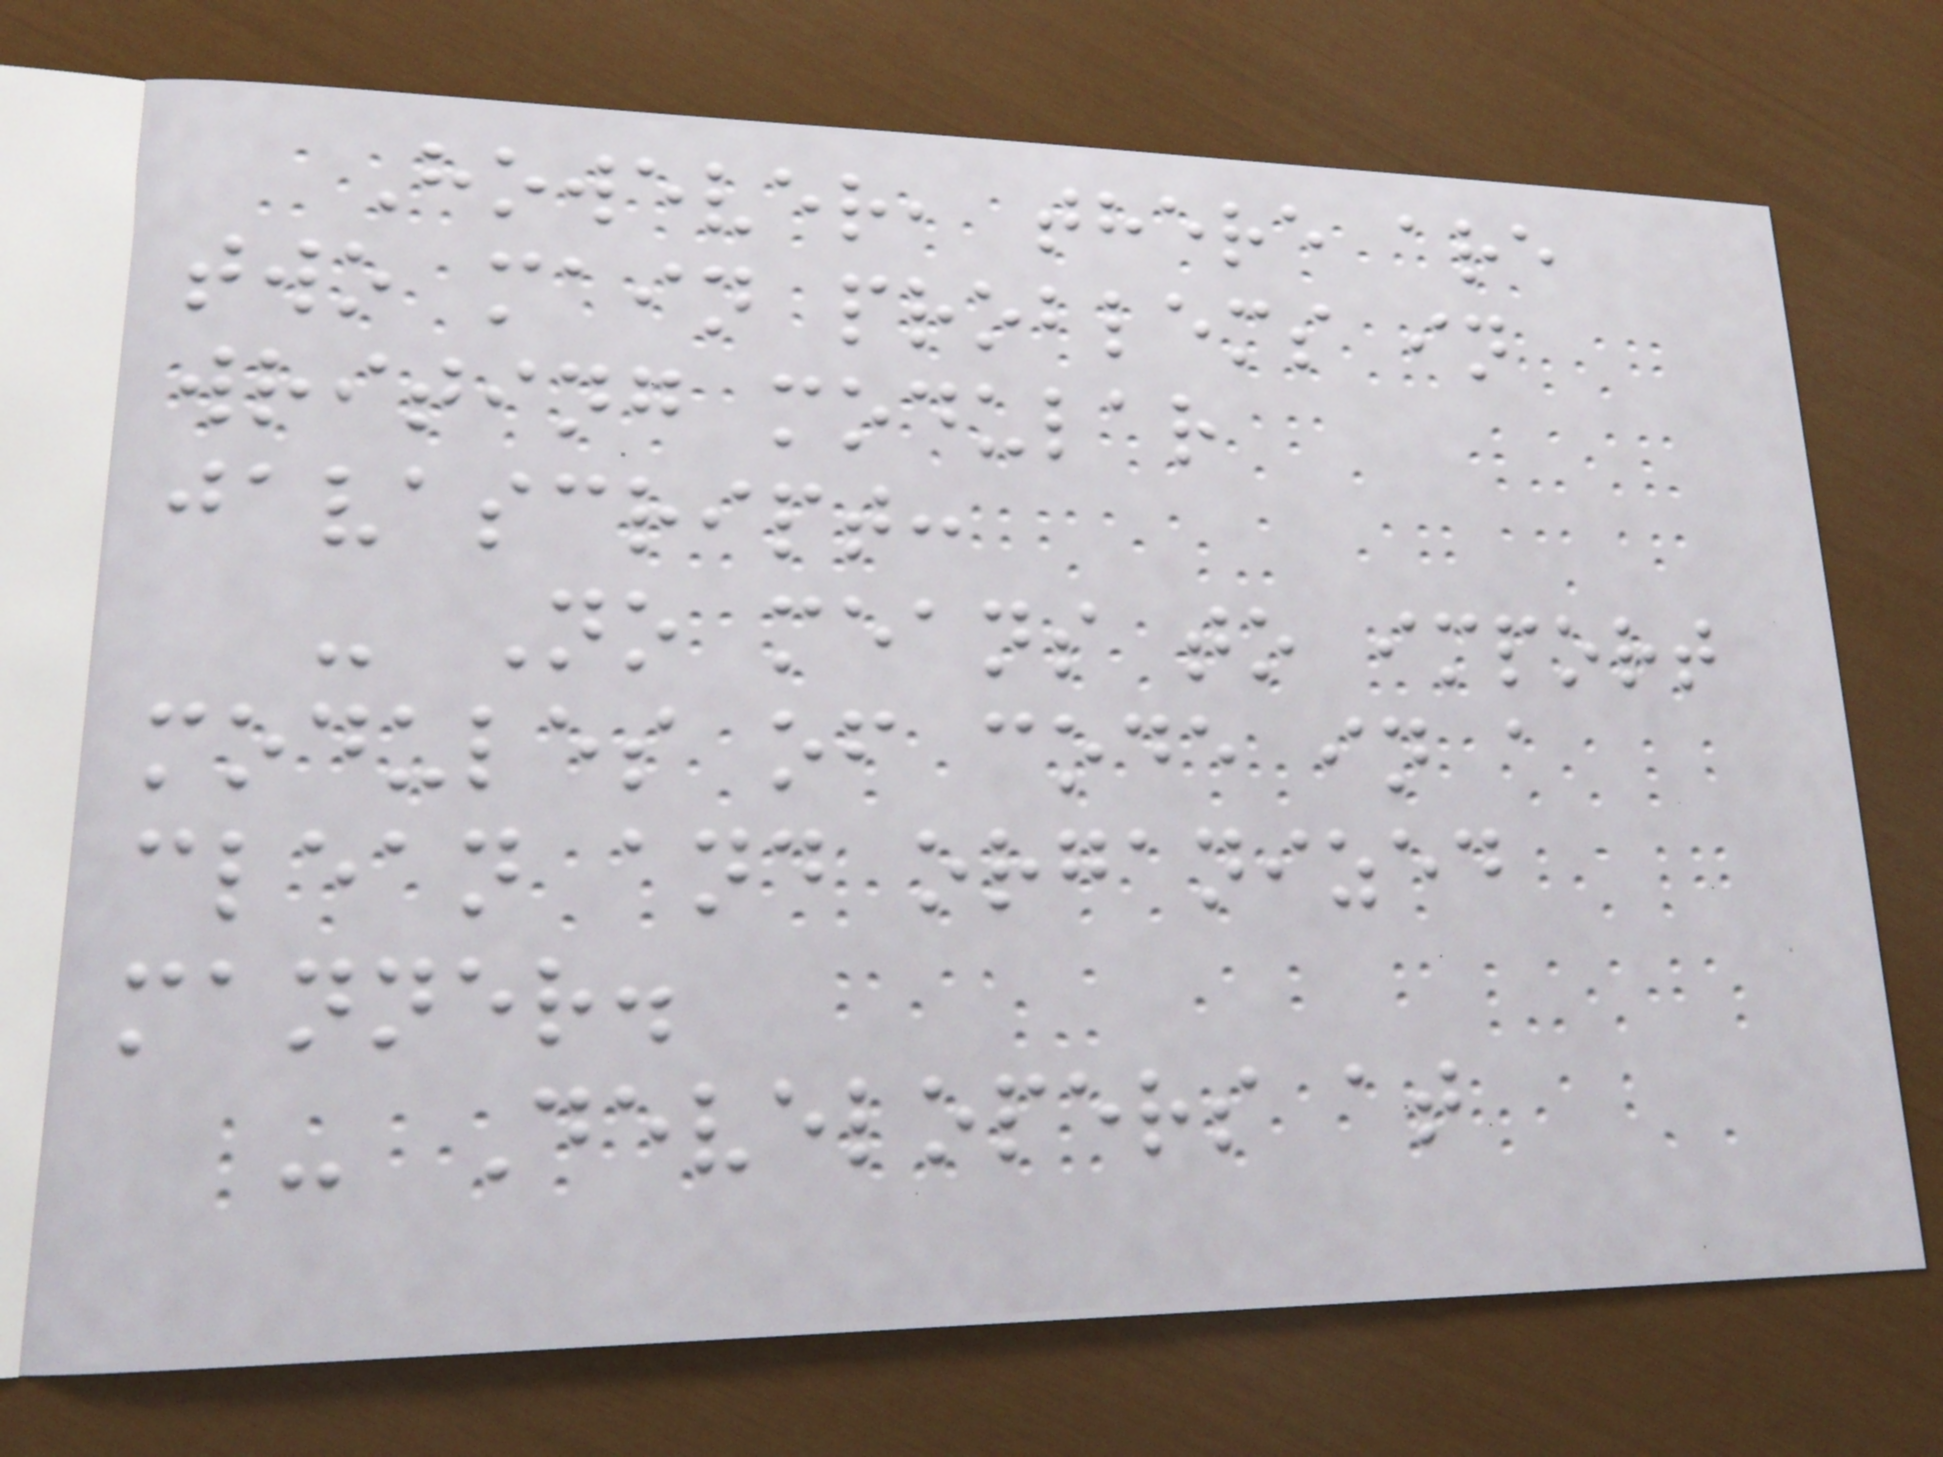However, there are
two main problems in
writing modular
javascript:
- No means to import
modules of code in a
clean and organized
manner.
- Developers at
